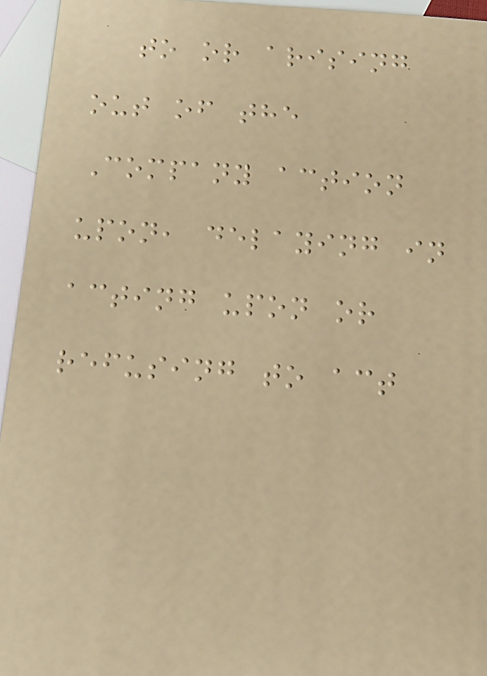to or arising
out of the
Company action
upon, delaying in
acting upon or
refusing to act
